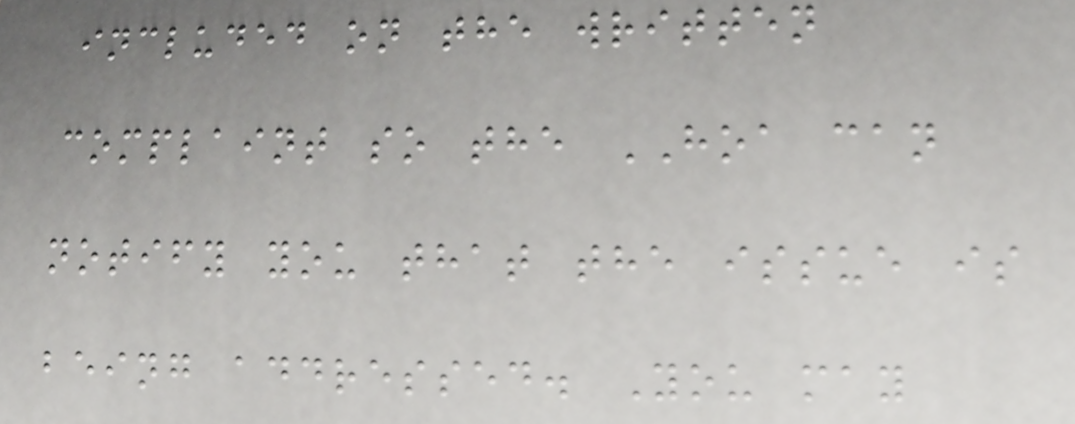included on the written
complaint so the HOA can
notify you that the issue is
being addressed. You may
